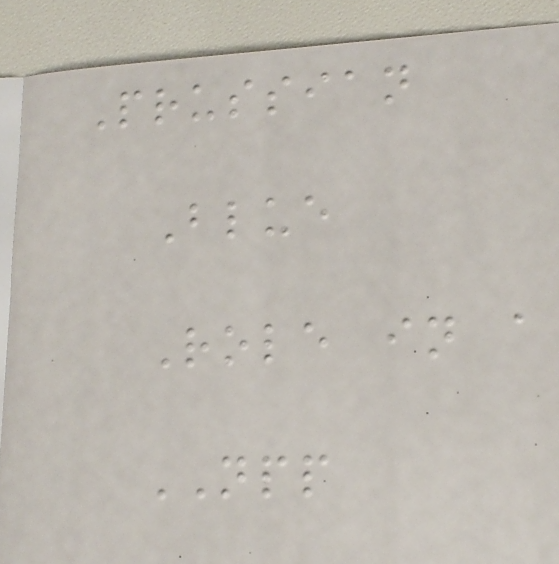Prussian
Blue
Role in a
NPP
